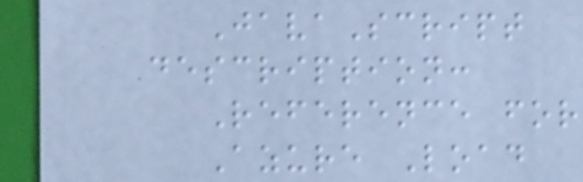JavaScript
description:
Reference for
Azure Load
